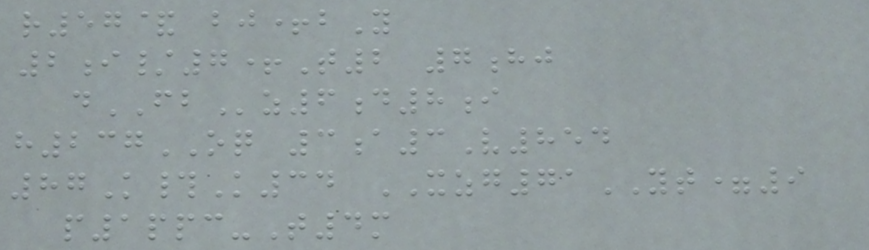r57& bj+bY
2i/7+T2 7hj
dFBz6d8i
h237OQ 3a3V854
87K#K34 XZG71YT=9
p1ppc-T4m
